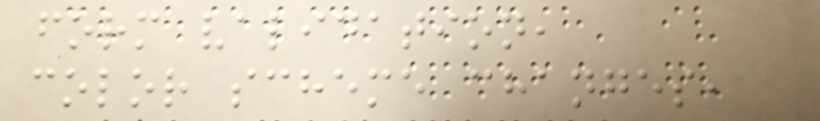form validation,
color scheme changes,
